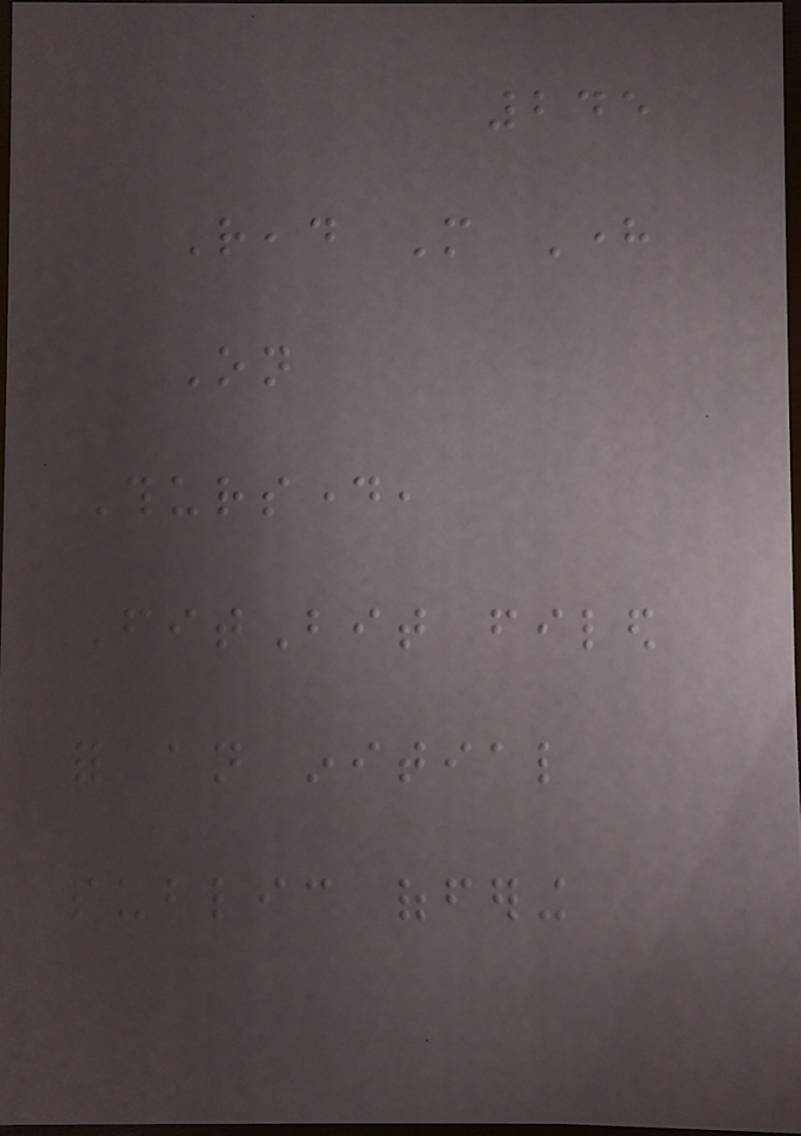245
Read More Here
On
Thursday,
FitBit filed
for an initial
public offering
